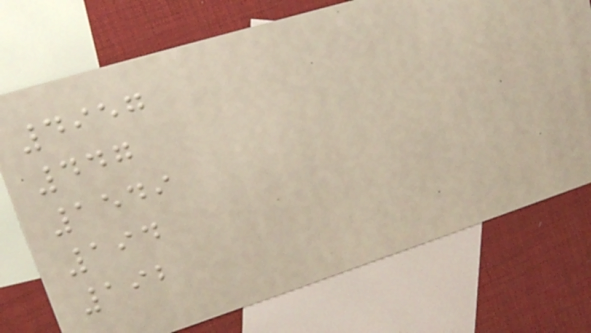4957
447
1549
194
192
